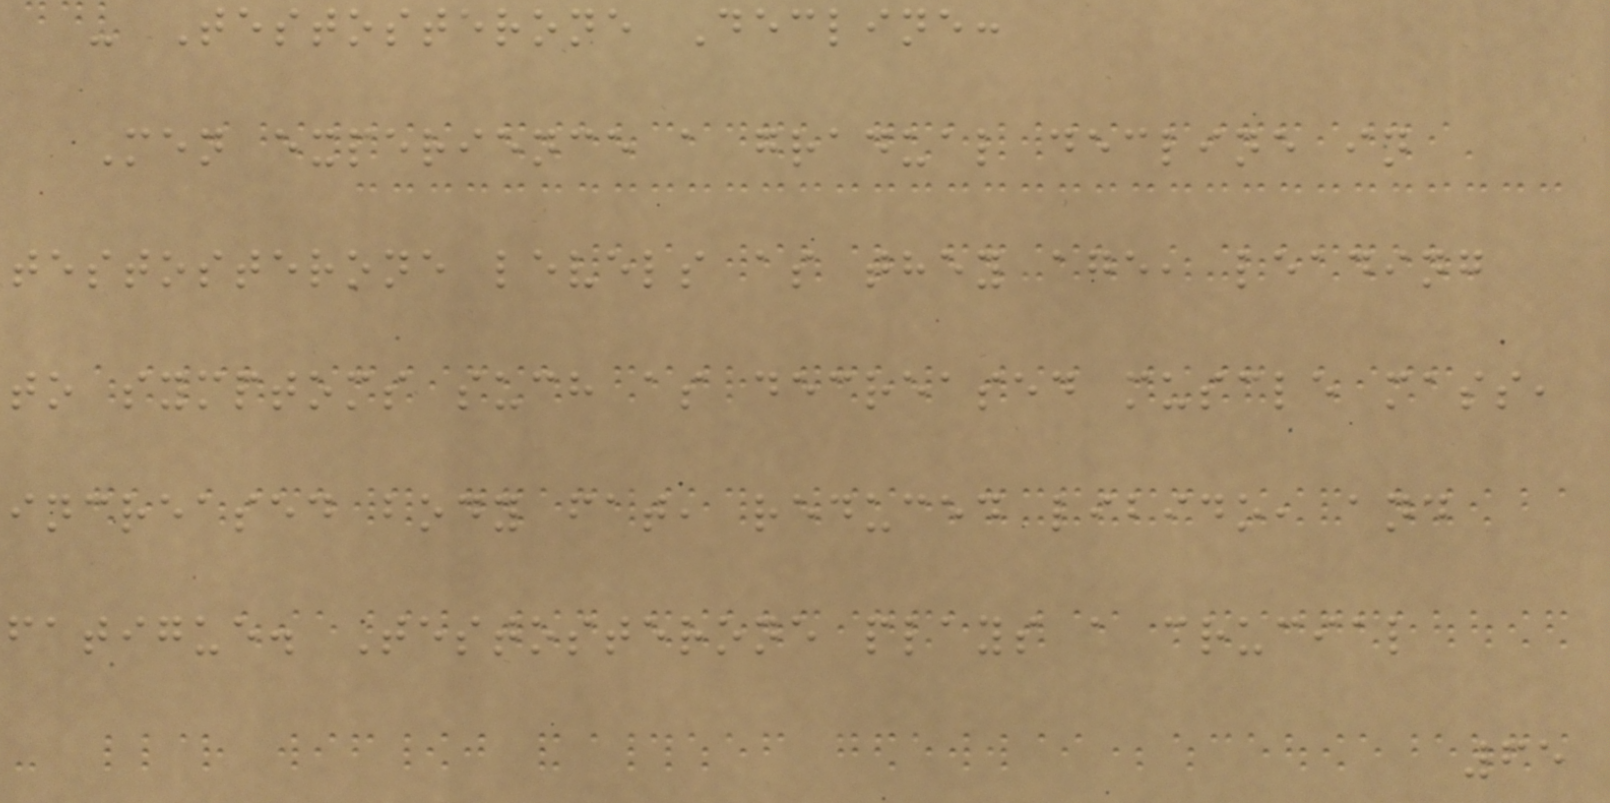- Testosterone Decline:
Men experience a gradual decline in
testosterone levels as they age, leading
to symptoms such as decreased muscle mass,
increased body fat, reduced libido, and
fatigue. Testosterone plays a crucial
65
